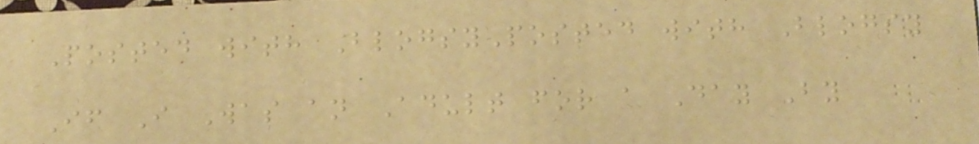Posted with BlogsyPosted with Blogsy
If I Was an Adult for a Day By
